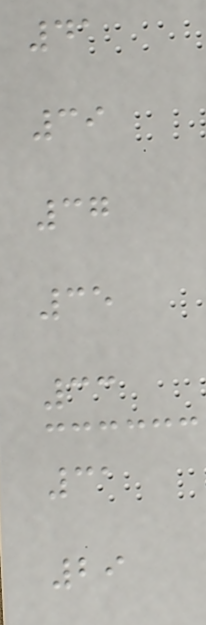41
39
37
35
33
31
29
